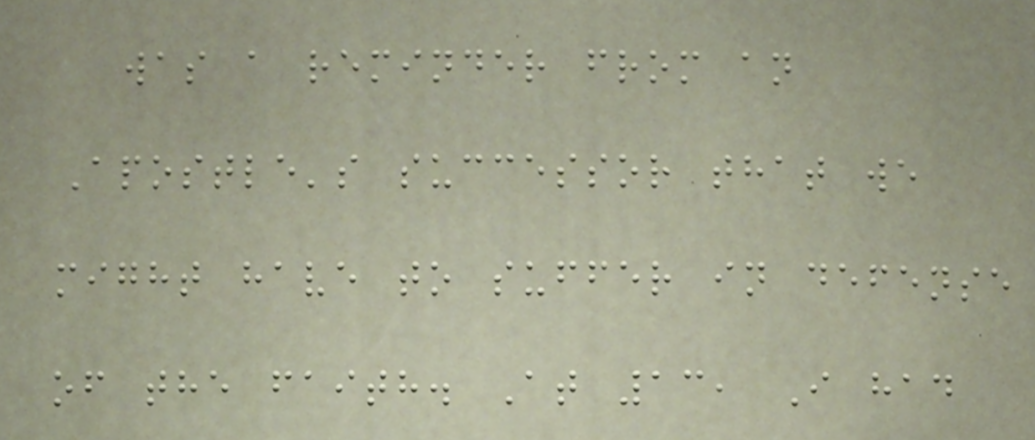was a reminder from an
Apostle's successor that we
might have to suffer in defense
of the faith. At 13, I had
